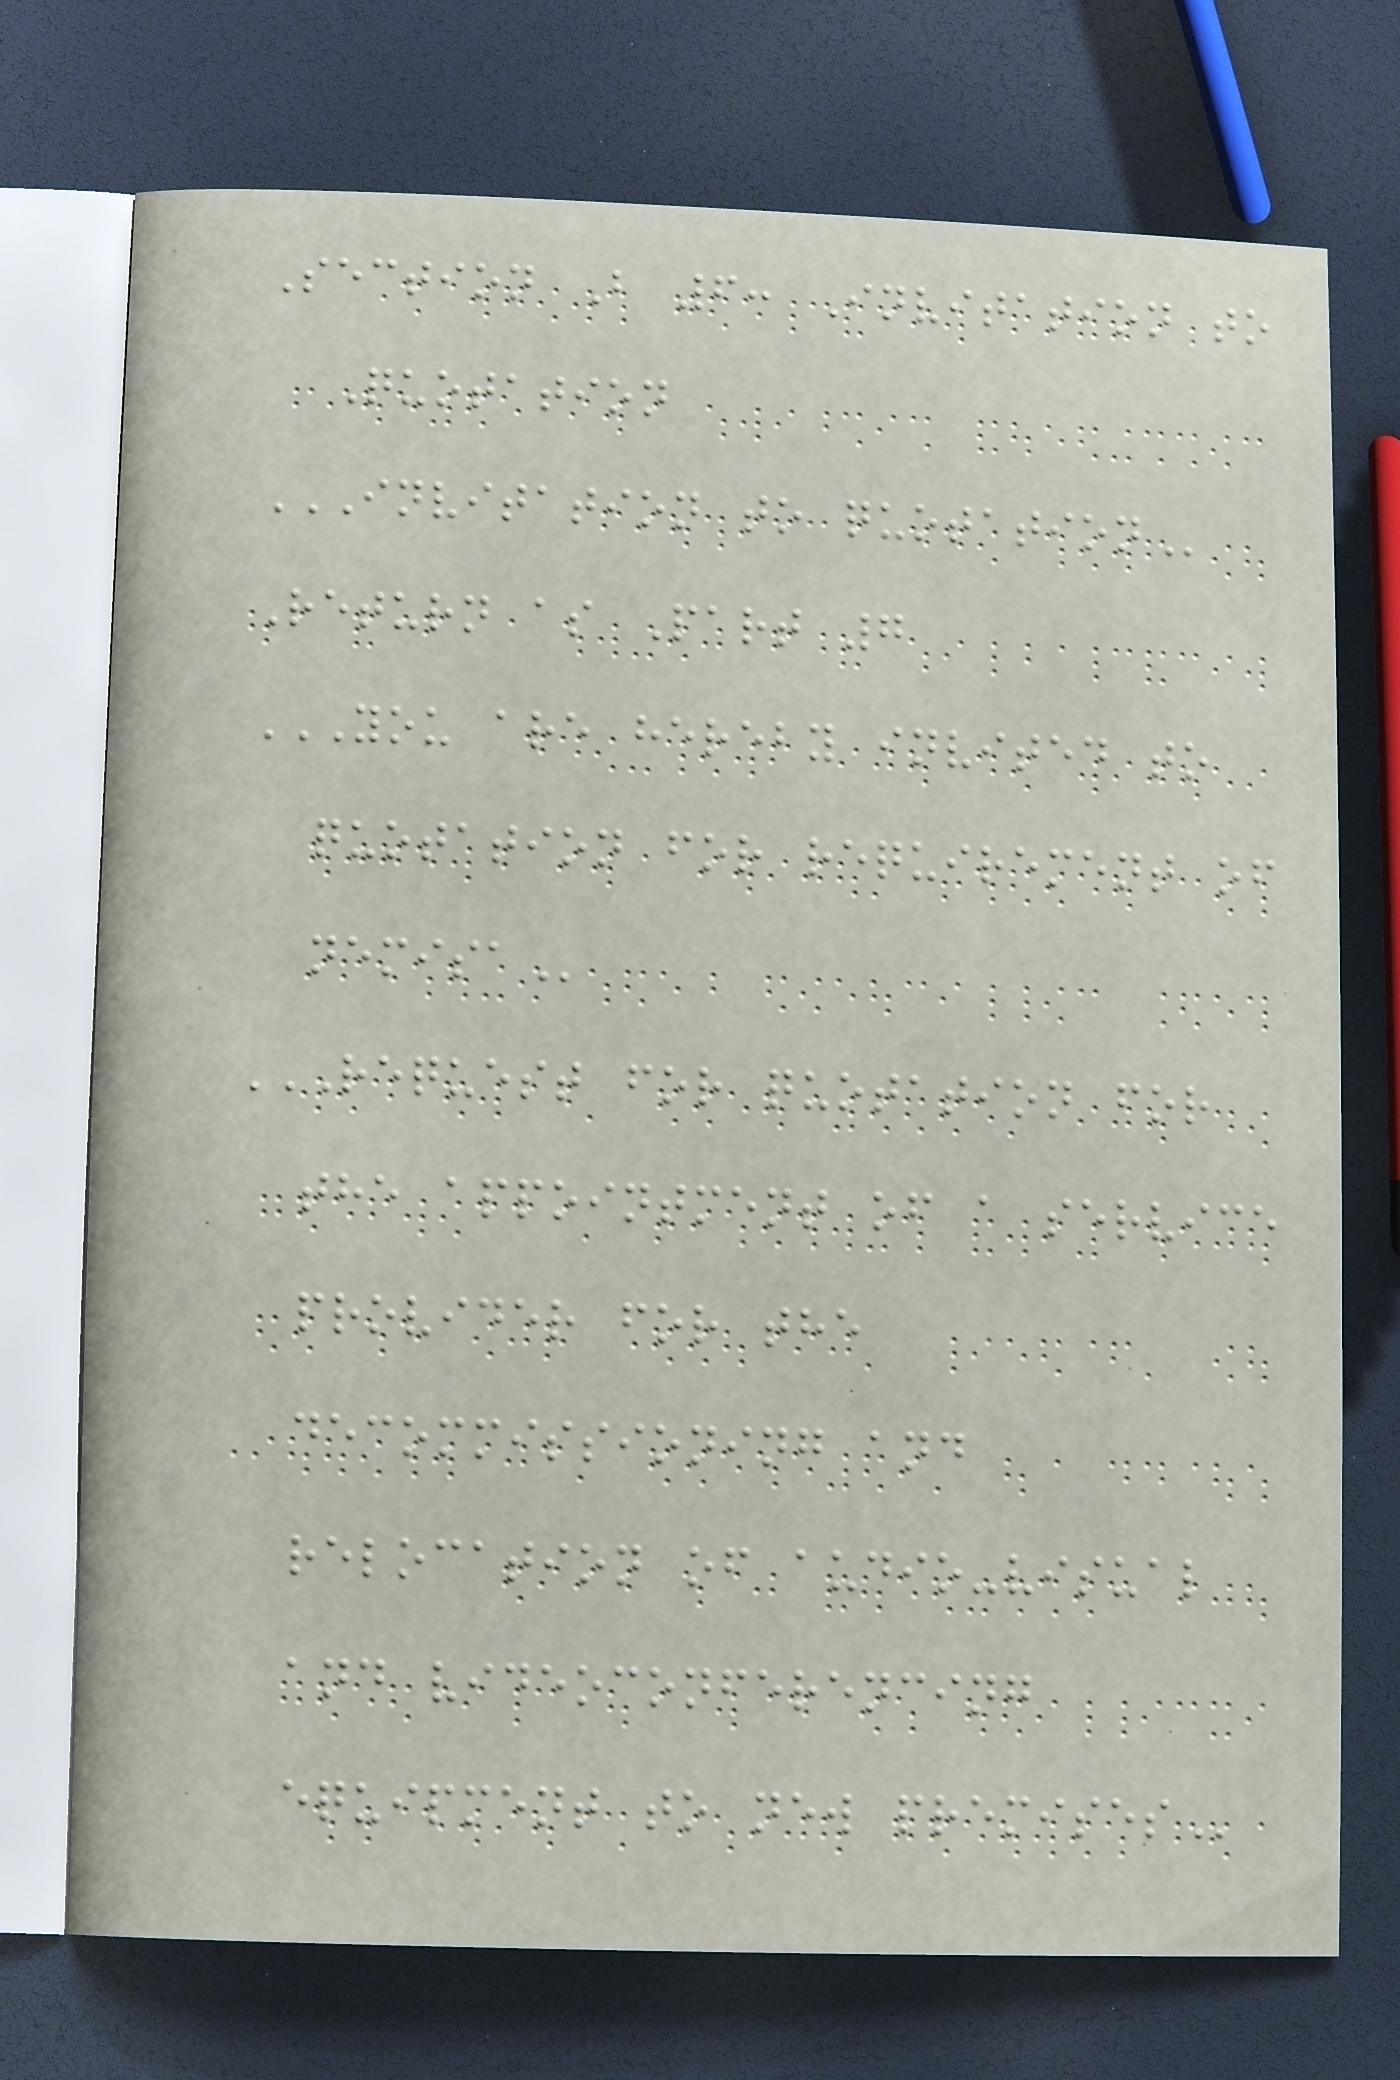Section B 6: Invitation to
Quotation
INVITATION TO QUOTATION
Return as Part 7
YOU ARE HEREBY INVITED TO
QUOTATION FOR REQUIREMENT OF
NEMISA
REQUEST FOR QUOTATION FOR
THE APPOINTMENT OF A SERVICE
PROVIDER FOR THE
DECOMMISSIONING AND
RELOCATION OF AUDIO-VISUAL
AND VIDEOCONFERENCING
EQUIPMENT TO NEW PREMISES
